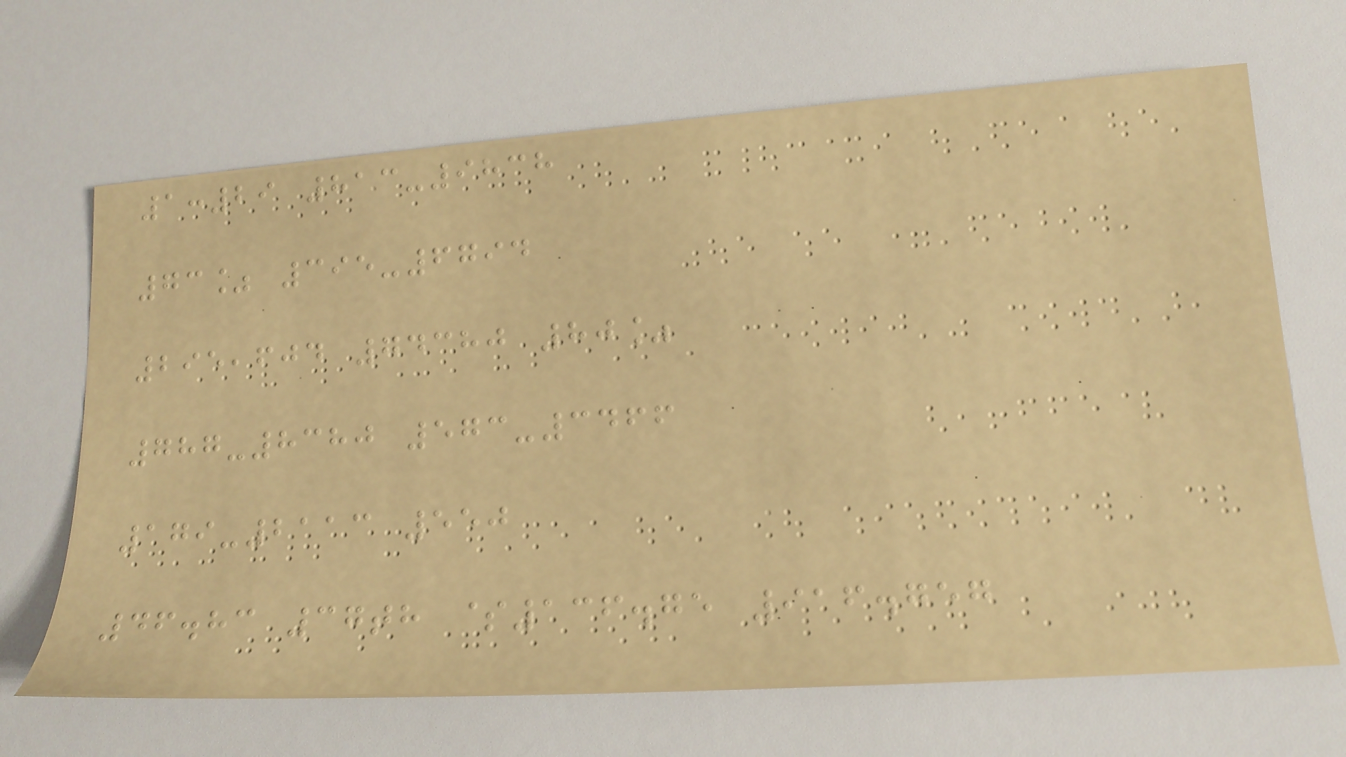1:29 813-9838
73% 395-6794
295,604 74380 80%
787-8380 573-3466
179-2113 550
46.83 37th $136.75 916.757
